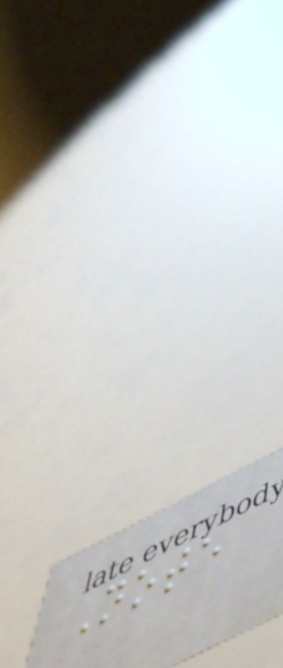Note
